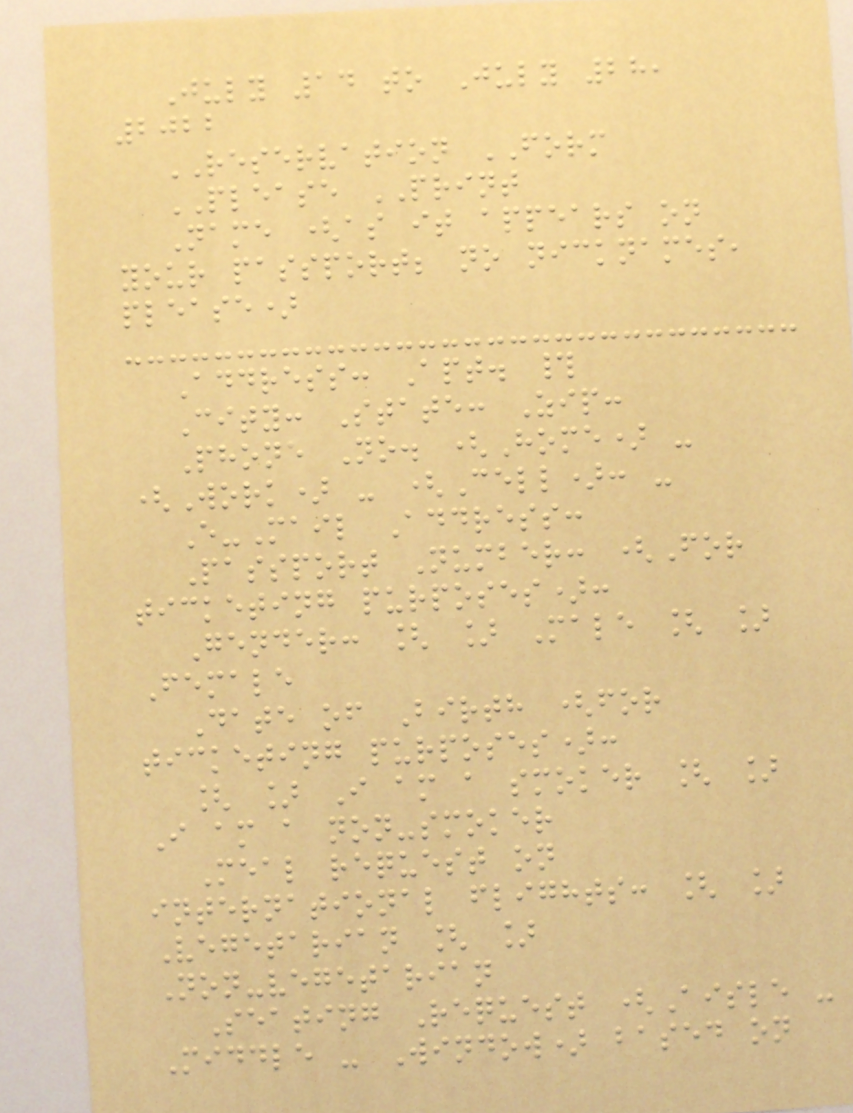July 14 to July 28,
2022
RESERVATION FORM
PLEASE PRINT
Name (as it appears on
your passport; no nicknames,
please)
Address: Apt. #
City: State: Zip:
Phone No. (Home) -
(Work) - (Cell): -
E-Mail Address:
Passport Number: (For
ticketing purposes):
Gender: [ ] Male [ ]
Female
Date of Birth (for
ticketing purposes):
[ ] I am a smoker [ ]
I am a non-smoker
Meal request on
international flights: [ ]
Vegetarian [ ]
Non-vegetarian
Seating Request (Aisle -
Middle - Window) based on
